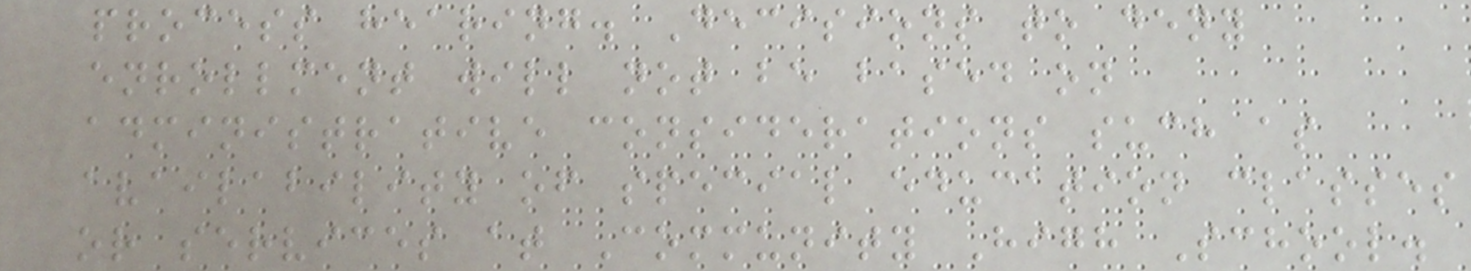process hearing. Decisions to deny
enrollment will not be based on
administrative considerations such as
availability of special education classes
or services at Community High School.
